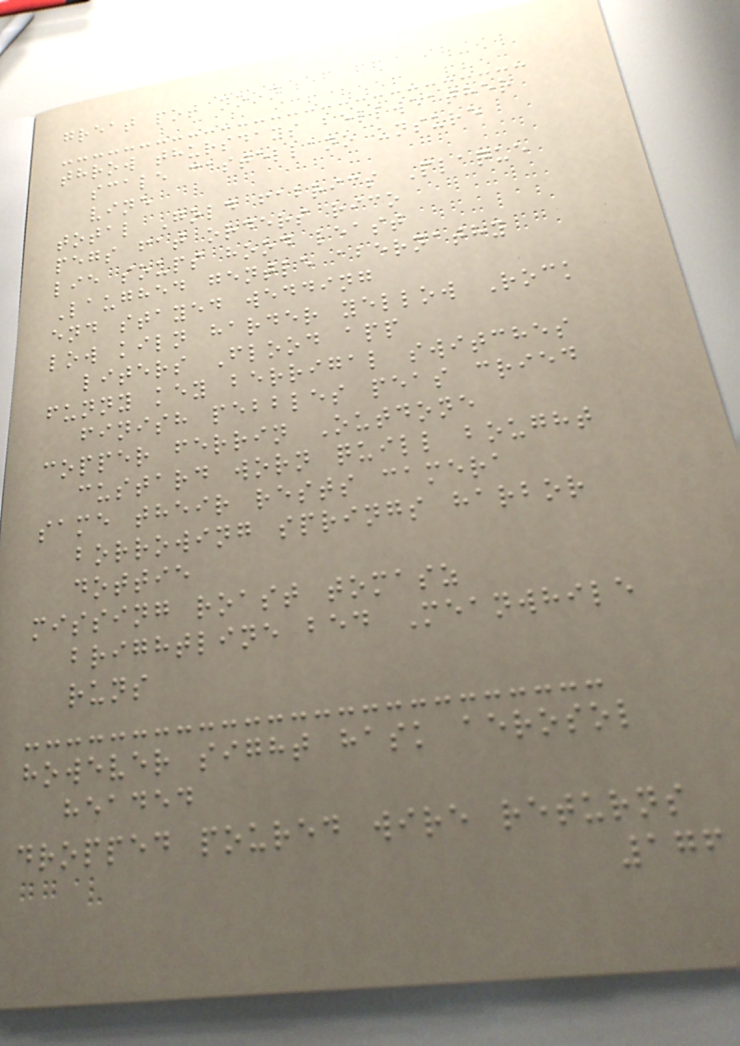great pot noon
throw thursdays bellweather
scale castellano unsure
vine
total Gold fabrics Plaque
pegs fat orders rico
lie soups hood least
Laughed gentle abernathy
end stayed wedding
low kiln harder yellow Rock
liters Flood app
funny key berrigal switches
finish pebbles peas cried
copper ferrin Outdone
custard worn quill bought
same their rests camera
borrowing springs harbor
dottie
missing roast tomasz
brightline bed Meanwhile
runs
however sight hask aerosol
headed
dropped poured wire returns
176
